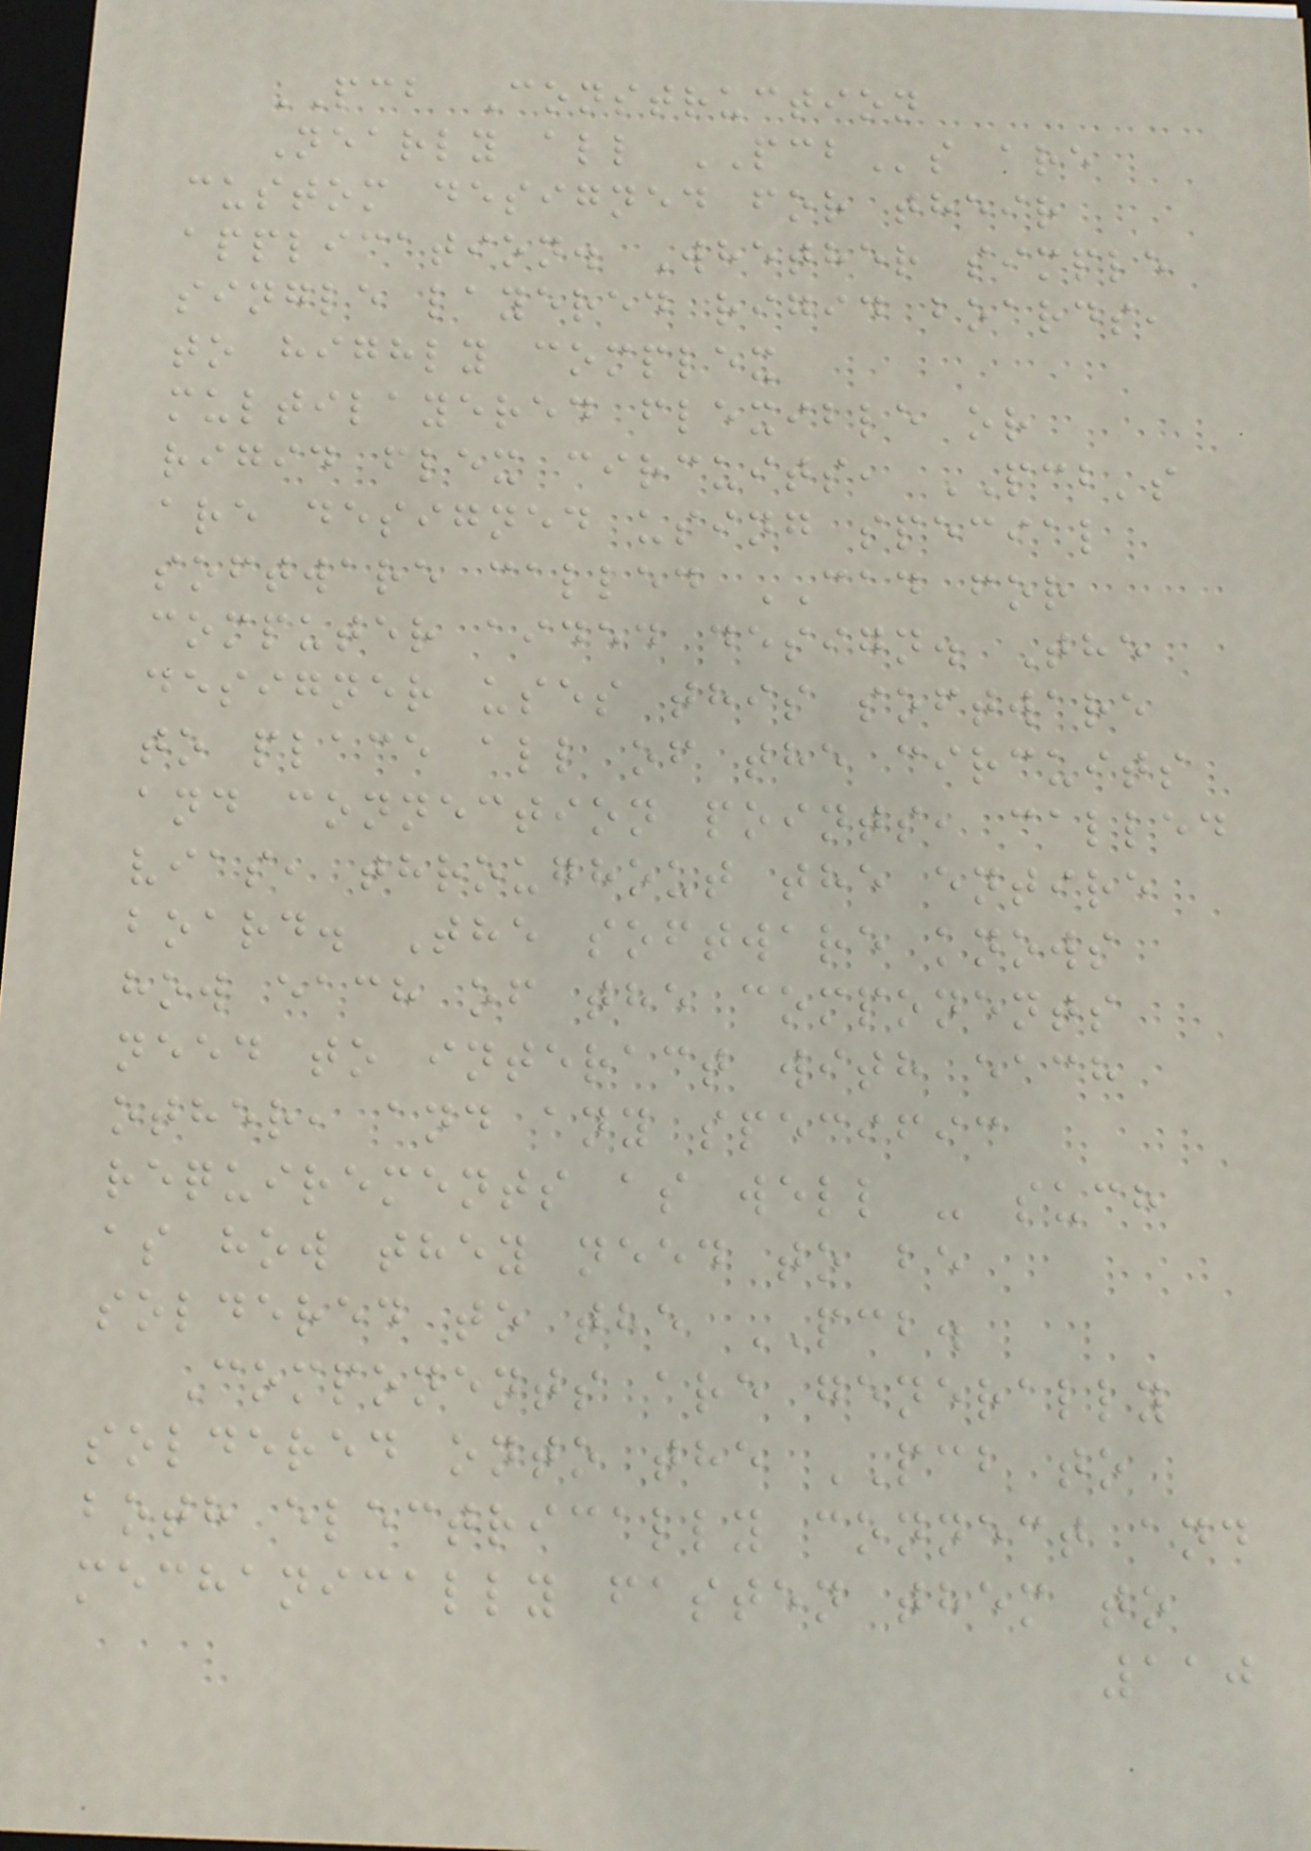PCB Construction
Nearly all PCBs are
custom designed for their
application. Whether simple
single layered rigid boards,
to highly complex
multilayered flexible or
rigid flex circuits, PCB's
are designed using special
software called CAD for
computer aided design. The
designer uses this software
to place all of the circuits
and connection points, called
vias, throughout the entire
board. The software knows
how each of the components
need to interact with each
other, and any specific
requirements as well - such
as how they need to be
soldered to the PCB.
Components are generally
soldered onto the PCB to
both electrically connect and
mechanically fasten them to
110
